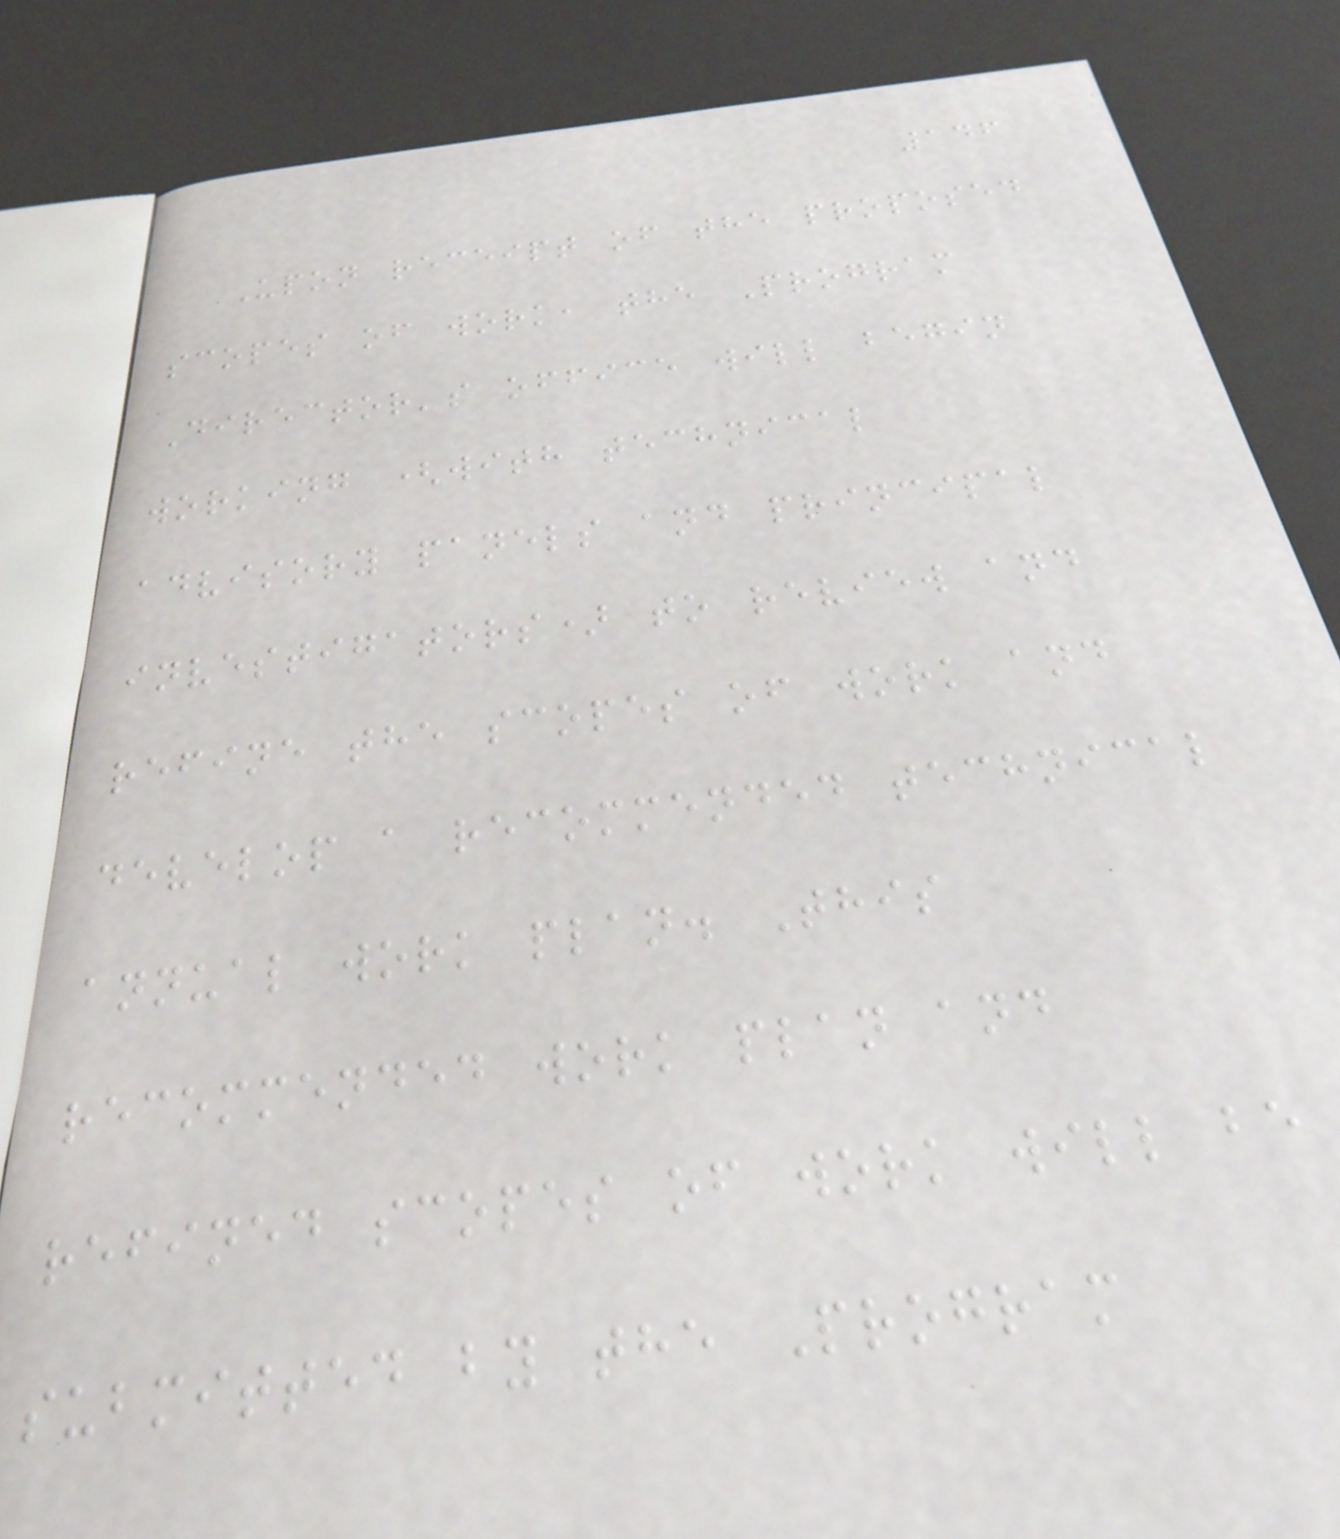146
Upon receipt of the proposed
scopes of work, the Program
Director's office will begin
working (with technical
advisory panels and principal
investigators) to review and
refine the scopes of work and
develop a recommended technical
annual work plan. This
recommended work plan and
refined scopes of work will be
submitted by the Program
